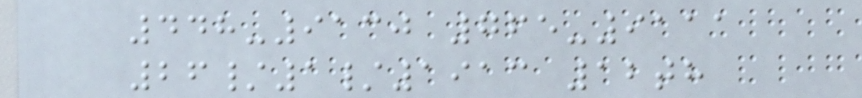448-9130 765-9111
26/1/1913 12th
